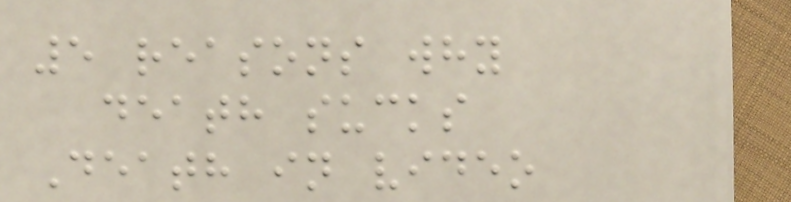5 reasons why
death sucks
Death in video
